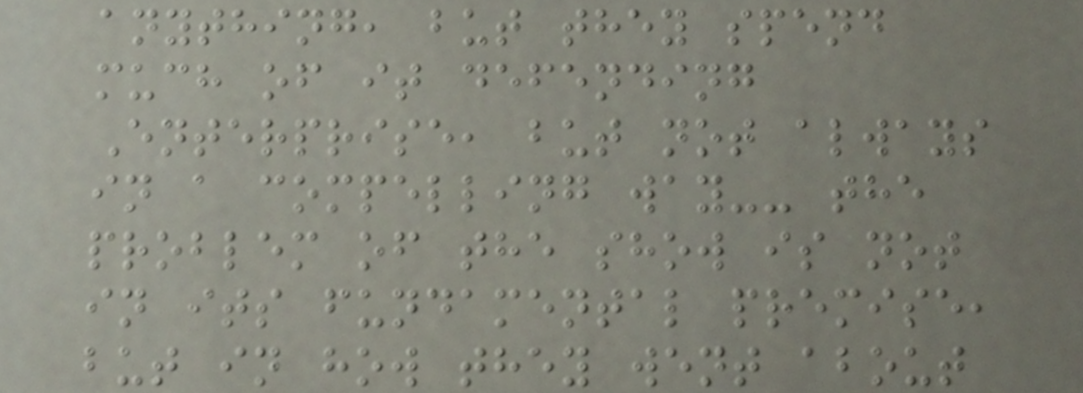anything, but they spend
much of it defending
Enterprise, but not always
in a compelling way-- the
problem of the show is not
in its fundamental premise,
but in how they went about
